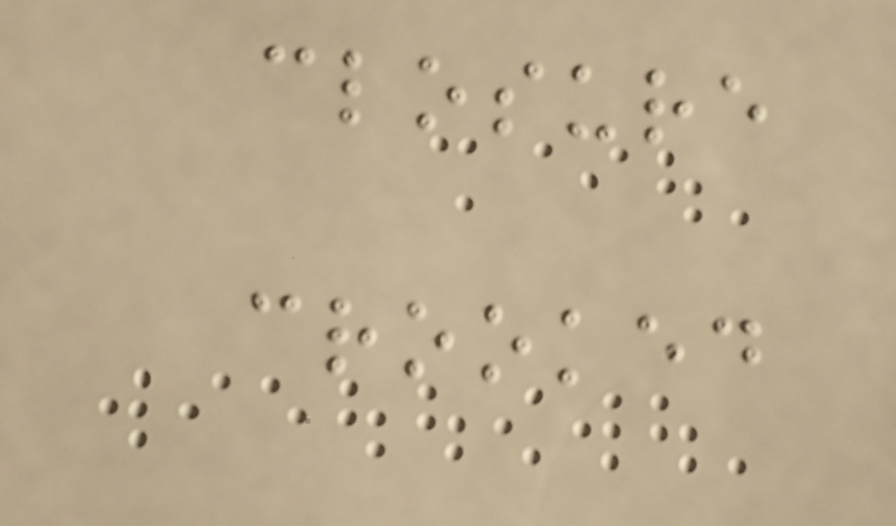closure
crooked
